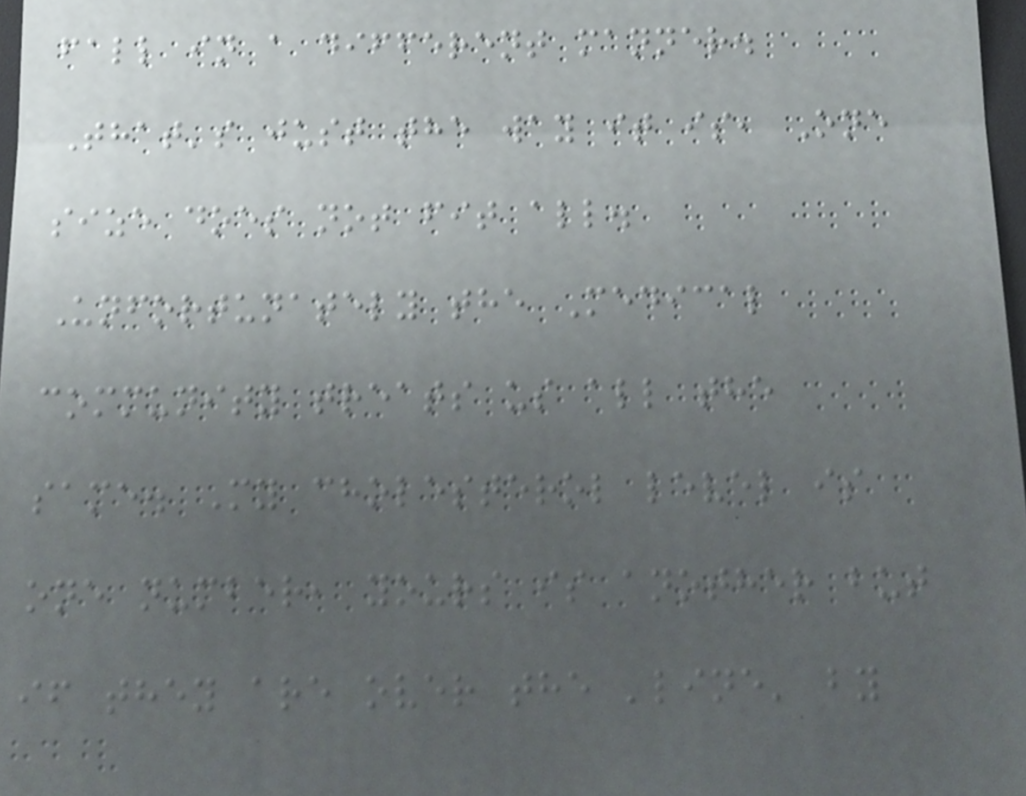fall in a different manner.
That's just the way it is, One
size does not fit all.
Unfortunately the Medical
community treats us all the
same. My cholesterol level is
one number, yours is another but
if they are over the 'line' by
